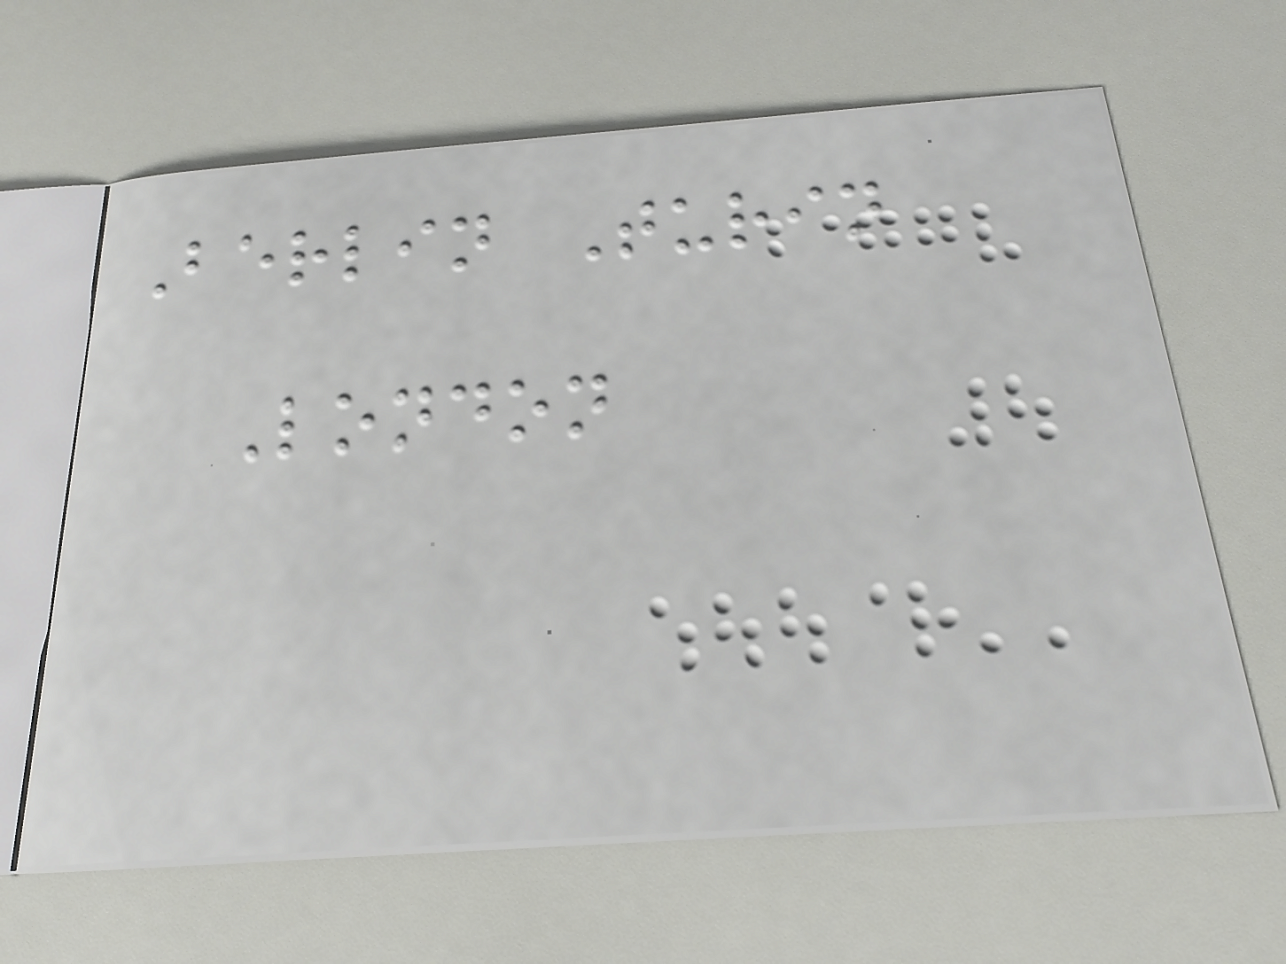Berlin Turin
London
